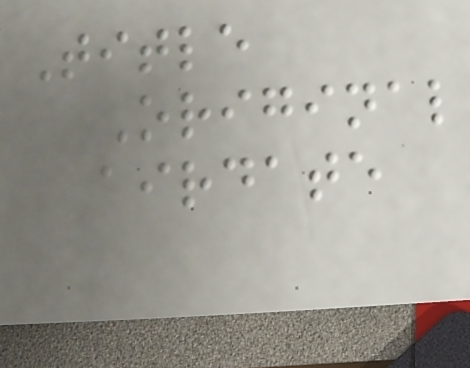Title
Original
airdate
